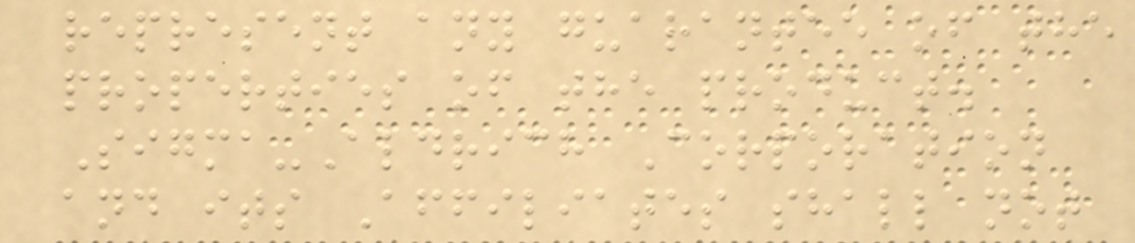represent any guarantee of the
properties of the product.
Sigma-Aldrich Corporation
and its Affiliates shall not
